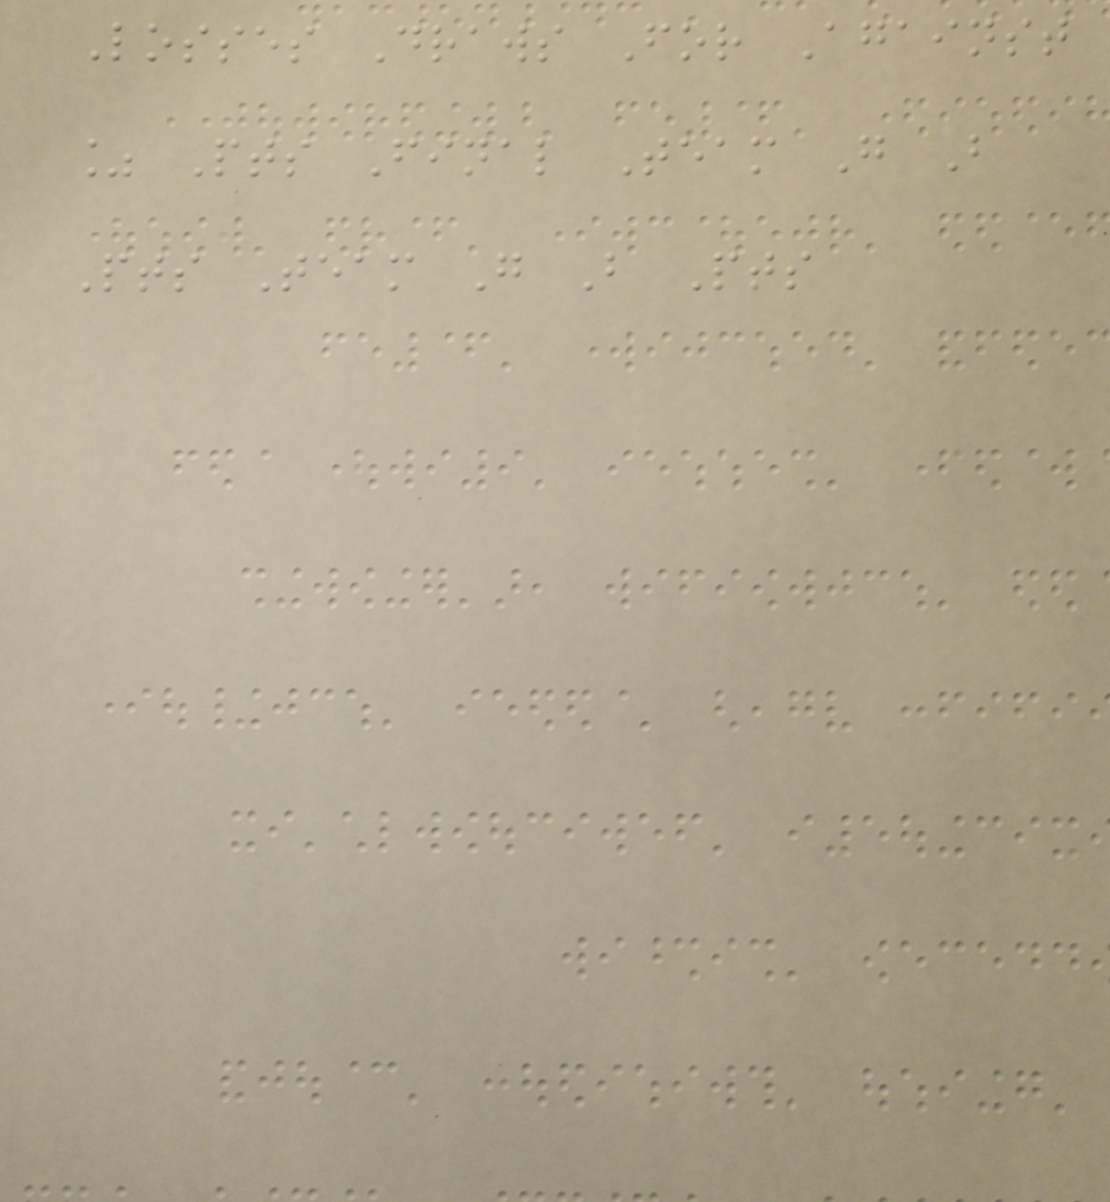Losses Draws For Against
% Pts Final Team G B
Pts Team G B Pts
